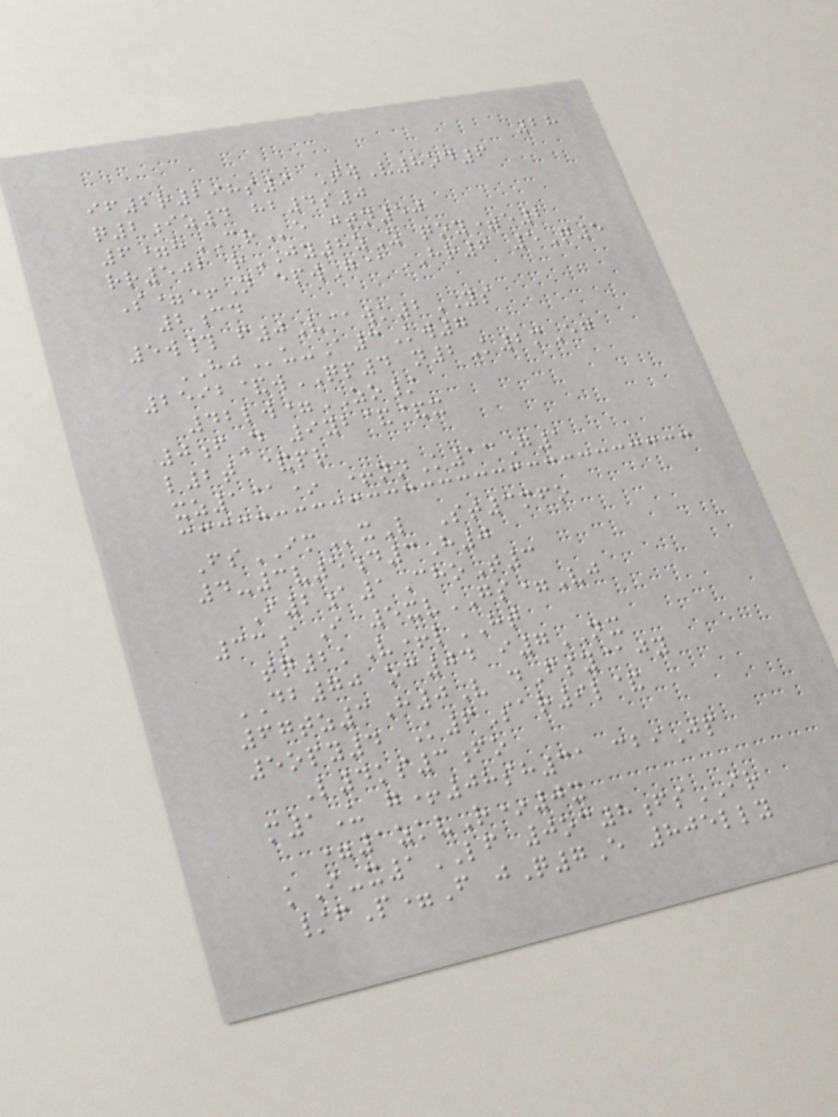28
if2r298s9 TwV8od6
q2iz4 hb4s0
6=hCRe jtn50
rr502 rJY8zZ qoy=e2
S=+N epwG@HR6 5Q5
2cd
5w# f0V@wk2YS
HJu-A3Kw7
2592&wQP4 n2K2mEg
42lw=ZO/
0fD 9yb&&x
l2t &pr
xz1@* +nnK13G1
FsIMxL St3mfo
4-3v5d3H0
I2a1ChoT3
33aI 5xvGS=Vj
tq2kV+lHT
DB70 oc04 i7NX
67tz3H0V dFsy@jy
5opy4 K6Sar9l&
L4ks3fo
m1U g+08sh31 cbiJp
=1zkvR*0x
kI-x1LF 0oc8fsIR
/fP=F jQ7E 805lly
